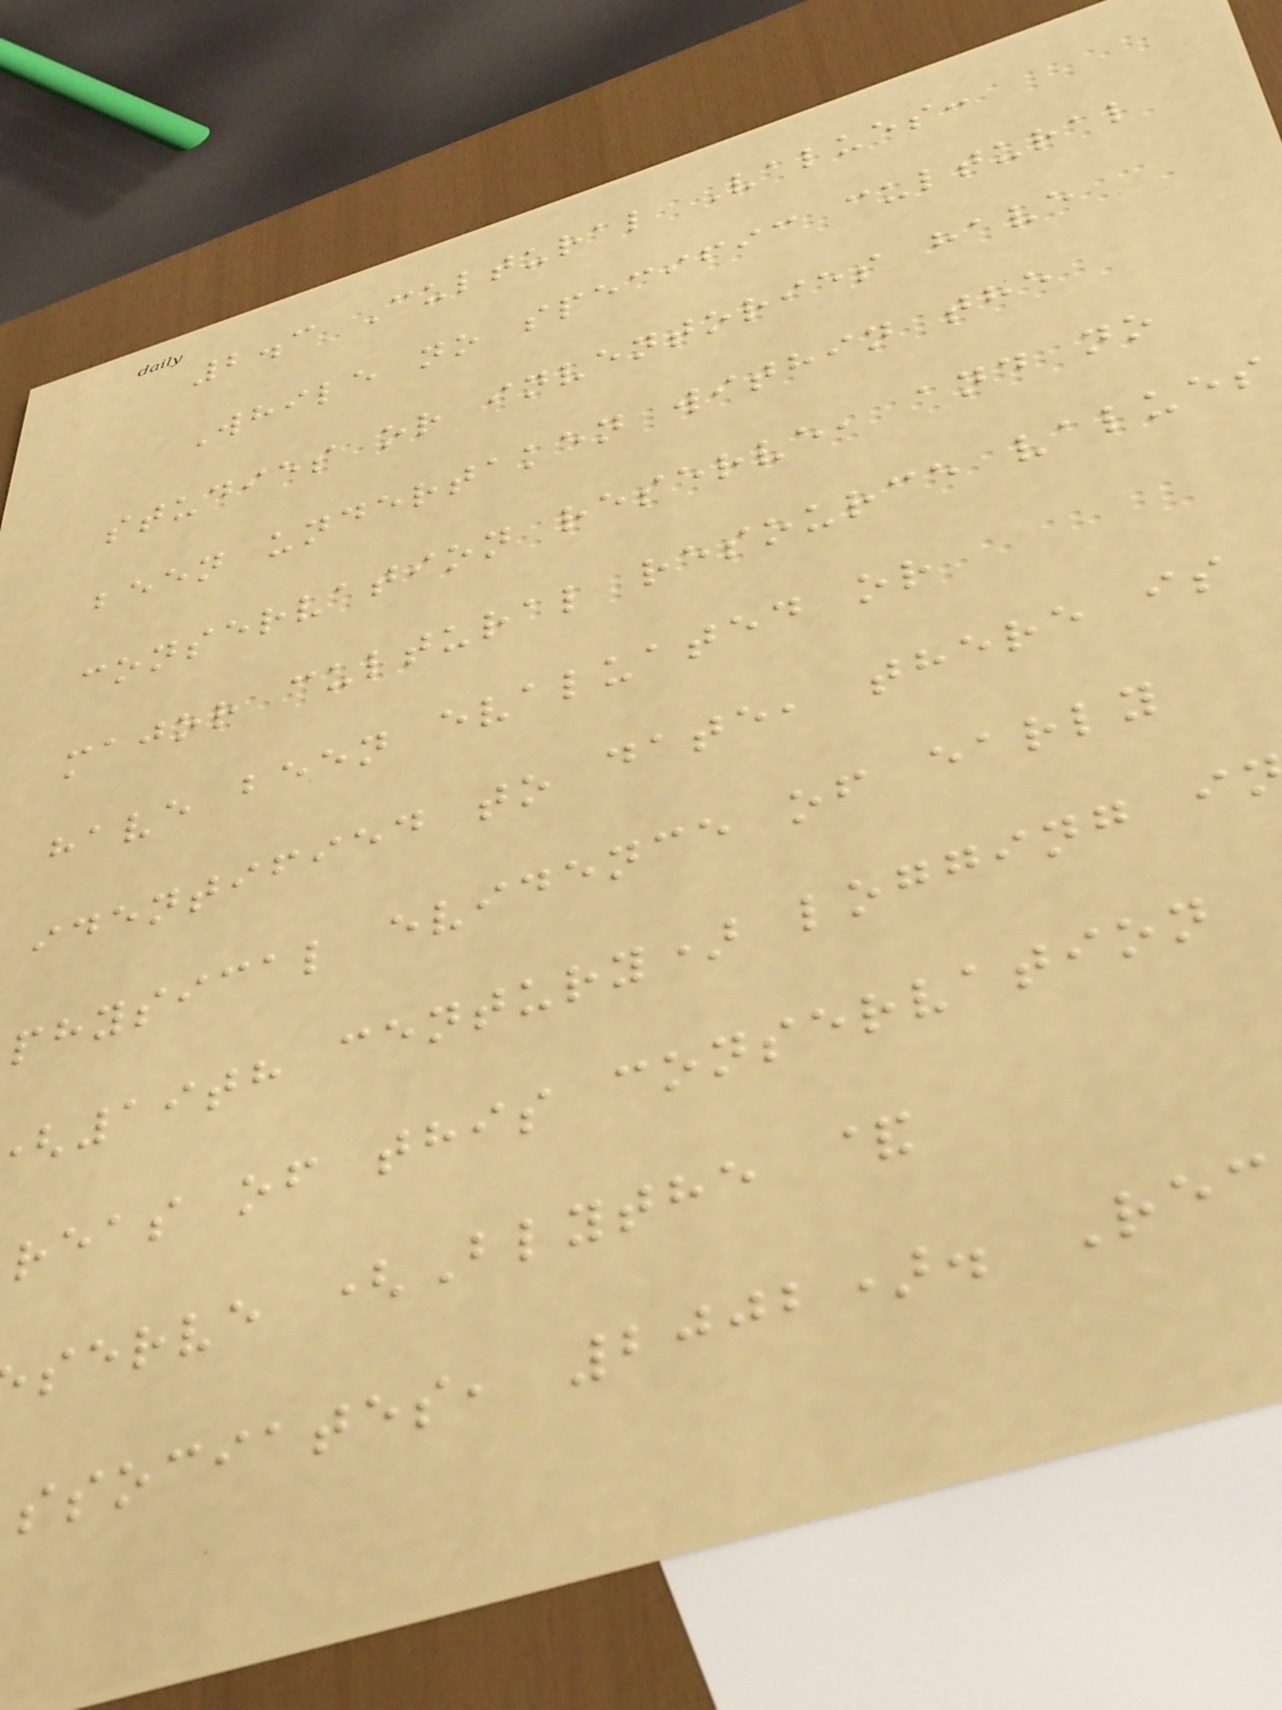2.3 Cultural Values:
While no specific cultural
studies or inventories have
been undertaken within the
conservation reserve, and no
major cultural resource values
have been evaluated or
identified to date, there is
physical evidence of early
19th century) logging i
reas of this conservation
serve (Blythe &
ssociates, 2002). Rec
